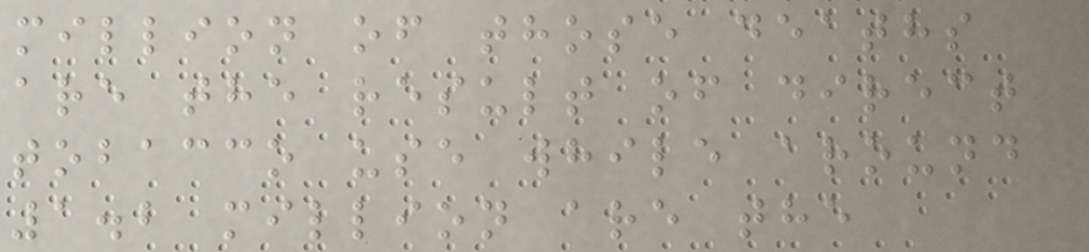million of those deaths
are the result of direct
tobacco use while around
1.2 million are the
